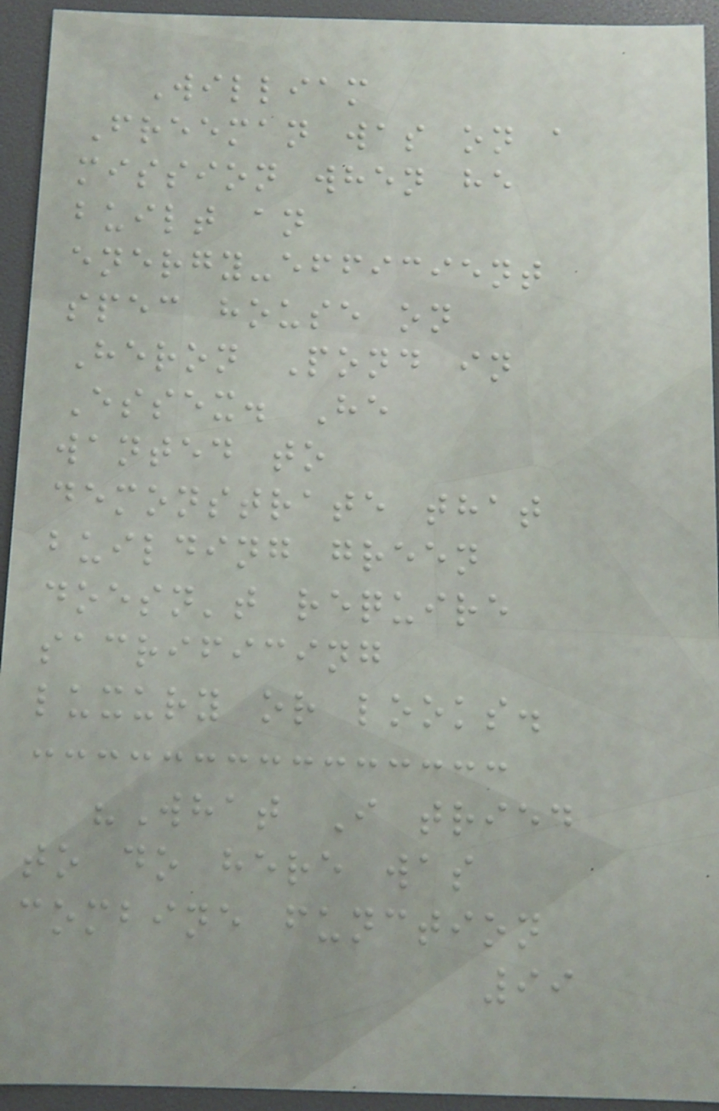William
Freeman was on a
mission when he
built an
energy-efficient
spec house on
Heron Pond in
Essex. He
wanted to
demonstrate that
building green
doesn't require
sacrificing
luxury or looks.
"What I tried
to do here was
combine function
99
